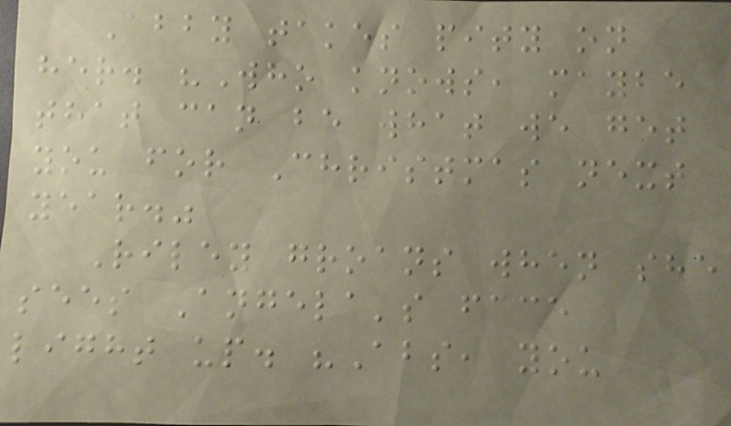Abby takes pity on
her. "Who knows, maybe
that can be what we get
you for Christmas next
year."
Riley groans when she
sees Angela's face
light up. "Abs, you
